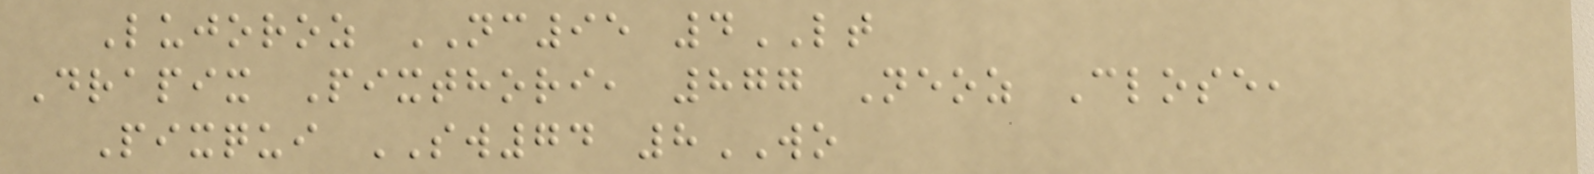Lujoroz NC95 4LT
Drapix Pixthori, 877 Neoz Close,
Pixqui SW74 8WO
